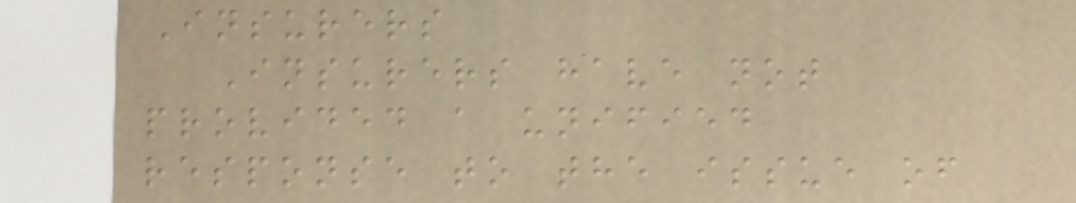Insurers
Insurers have not
provided a unified
response to the issue of
